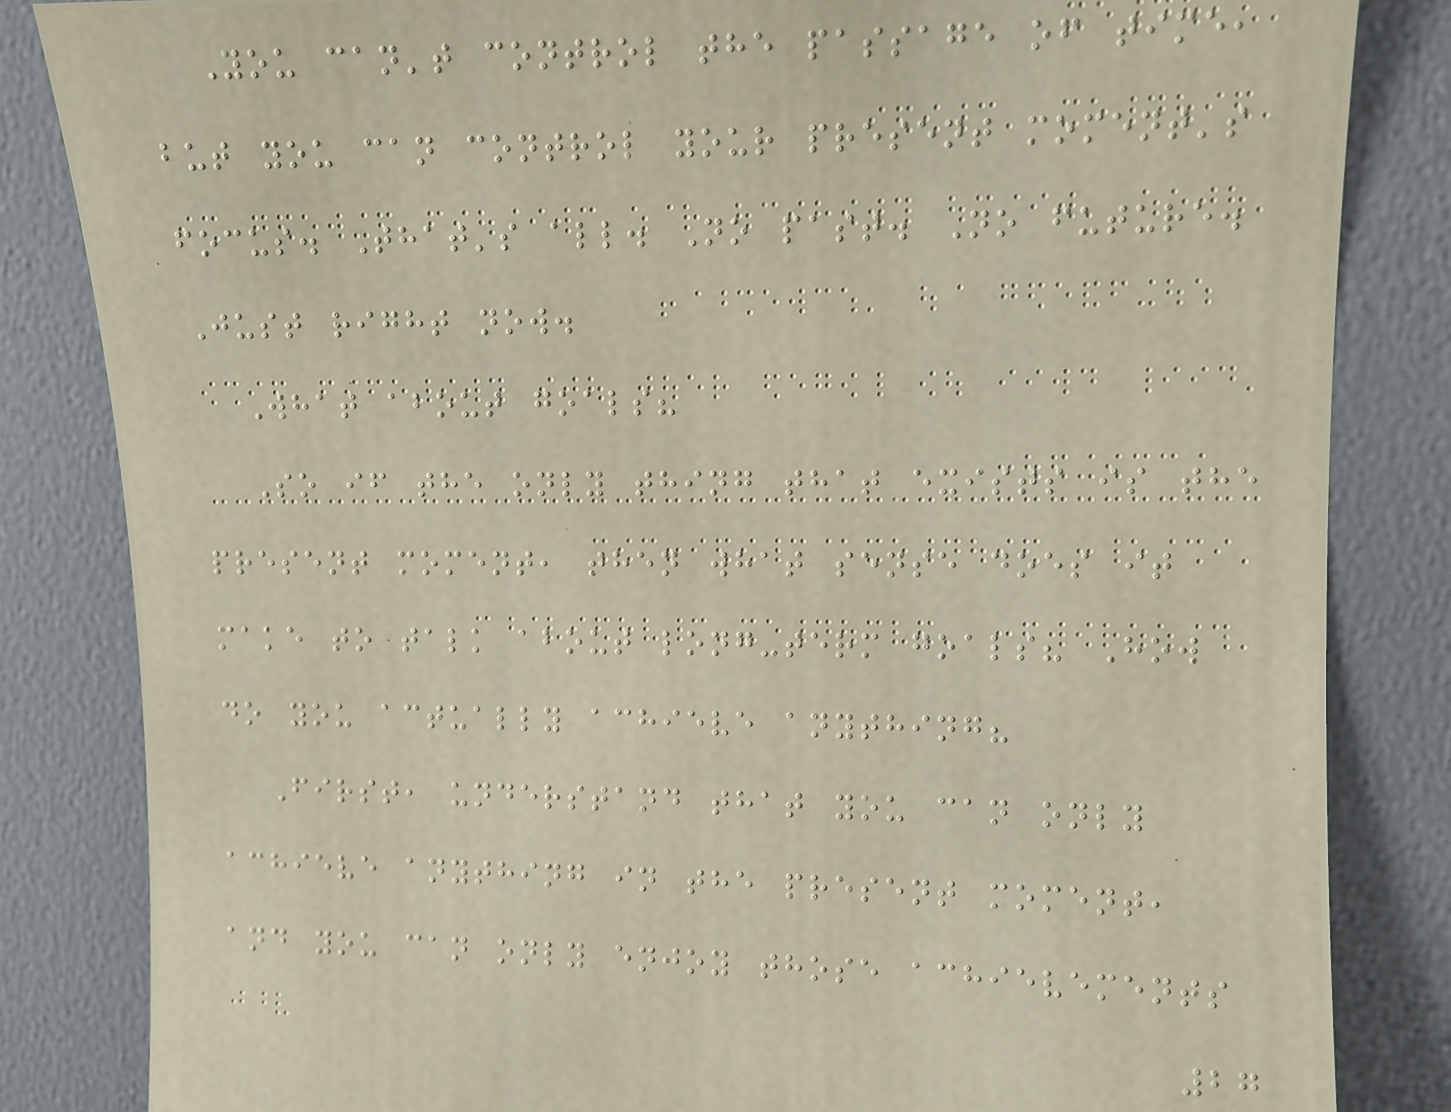You can't control the passage of time,
but you can control your present moment's
focus. That's all. No past. No future.
Just right now.
What about goals?
So if the only thing that exists is the
present moment, then what sense does it
make to talk about long-term goals? How
do you actually achieve anything?
First, understand that you can only
achieve anything in the present moment,
and you can only enjoy those achievements
27
